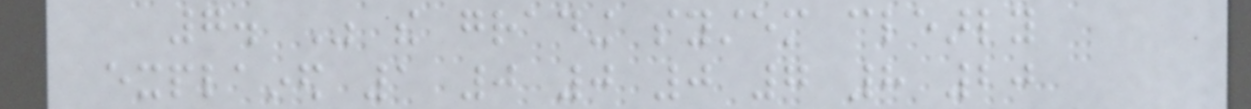7. Was the grading system clearly
explained 1 0 0 0 7 8 20
